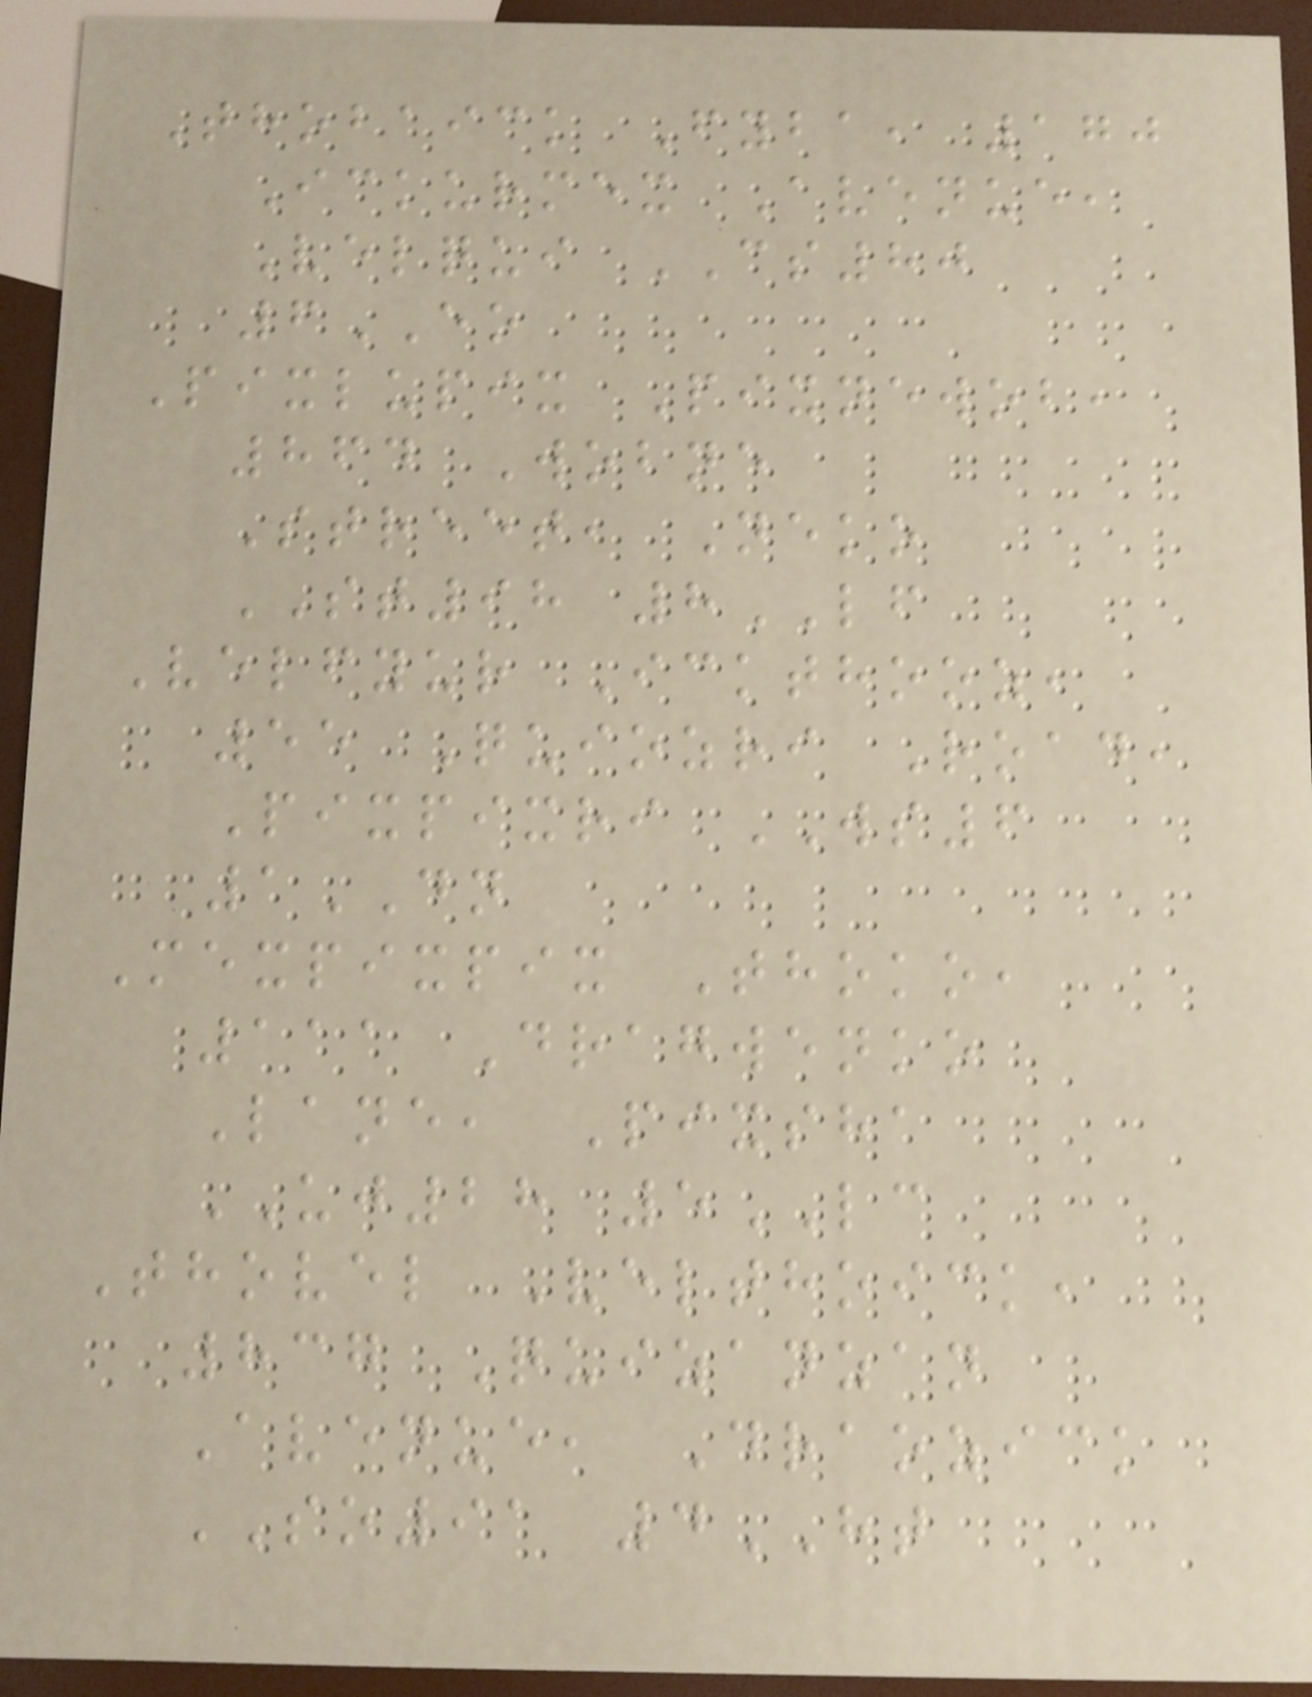Thobaick Fyba, 170
Ickurmex Avenue,
Velqui CS80
6EO
Pixlupix Pixnewob,
864 Wobne
Street, Neko
ST98 8LF
Velfyur Ickthooz,
55 Quiozri Road,
Pixpixri WS6
1DN
Mexpixpix Thoko,
111 Dragwenko
Lane, Pixsha
UJ28 5LC
Thovel Velthoick,
837 Quizanzan
Avenue, Draozick
SO91 4HT
